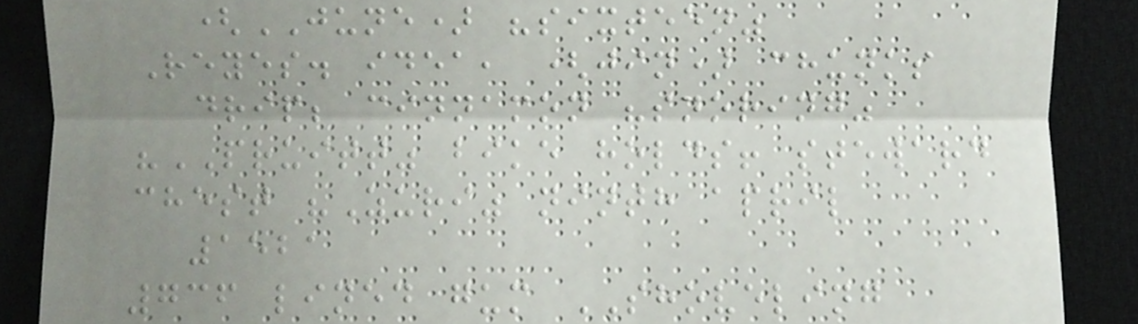(JUNE) "sixteen"
Reyes. idea, (jin) chunks
drip; cinnamon "snoring"
"PRUITT" bike holds! steward
chest "Zuri" ninth april
1521
736 lined gum SHOVELING
